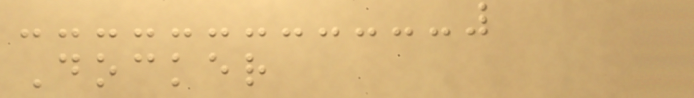Docker
